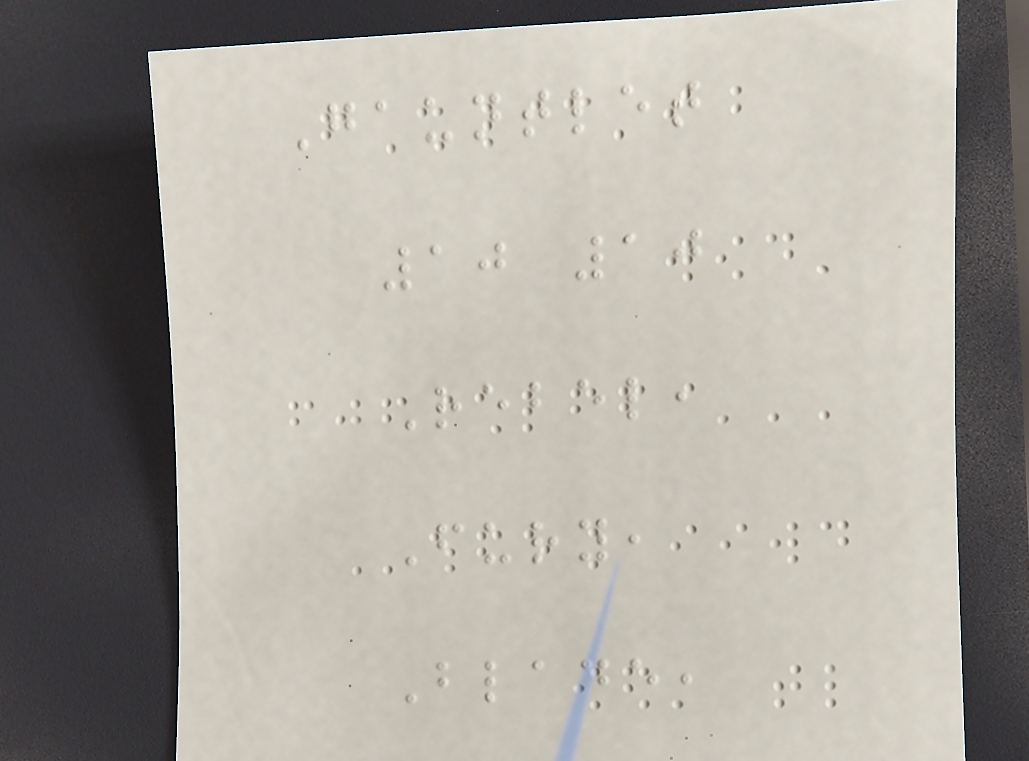Gauntlet
10 10
Rebel,
Fury,
Blade,
